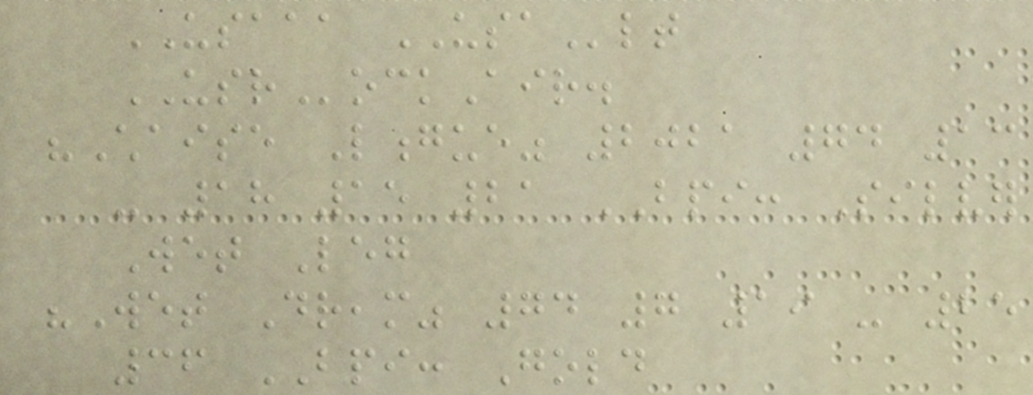USAAA USAlt
USRockAir.
"Chaise Longue" 2021 74 13
- 18 15 21 BPI: Silver
Wet Leg
"Wet Dream" 74 7 19 - 25
36 BPI: Gold
